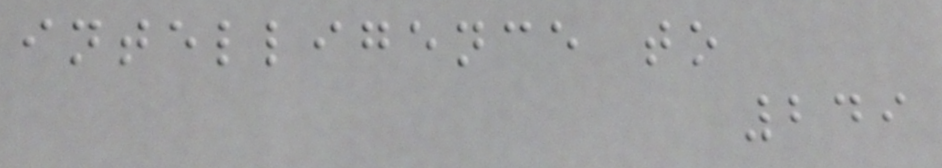intelligence to
249
